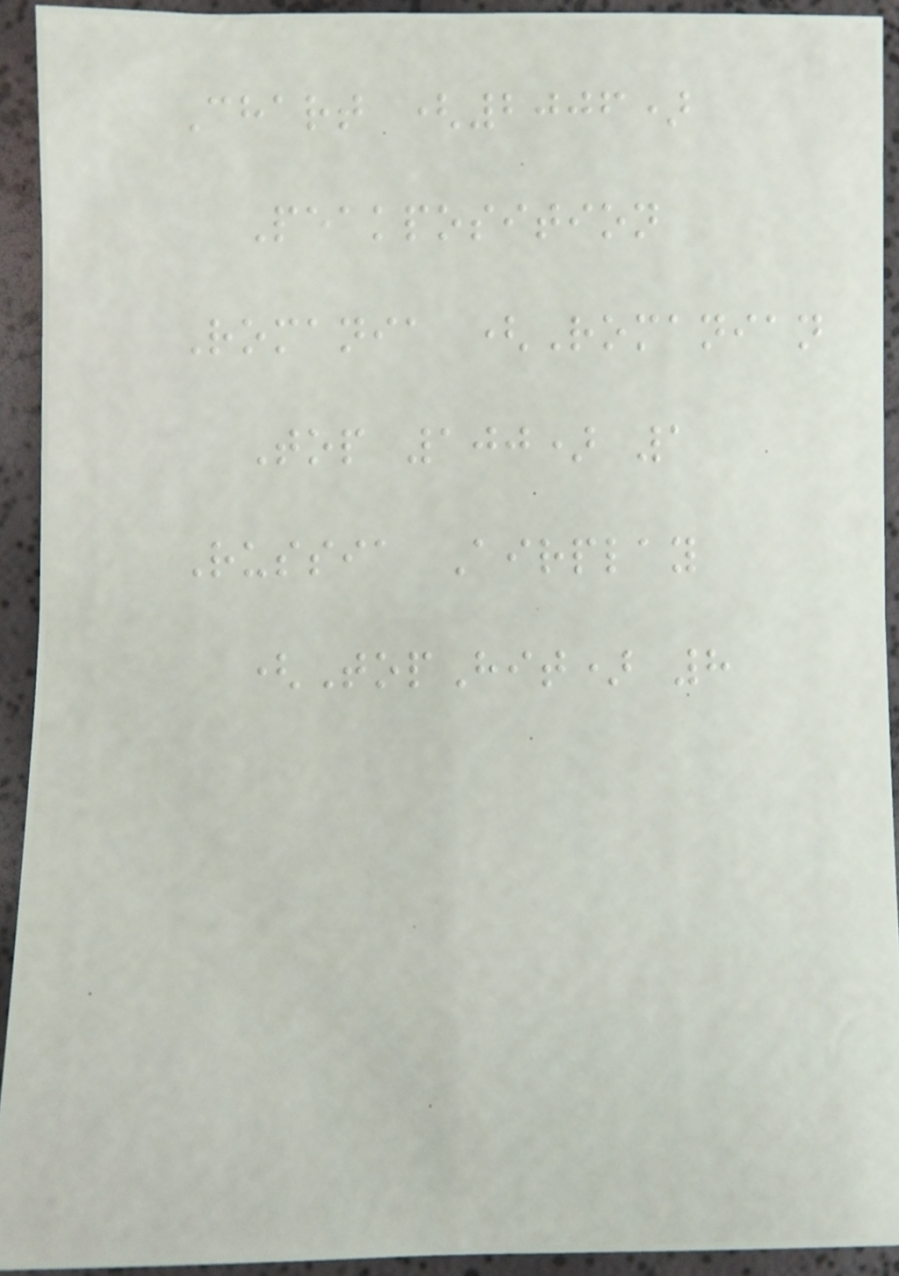Chart (2006)
Peakposition
Romania (Romanian
Top 100) 1
Russia Airplay
(TopHit) 8
